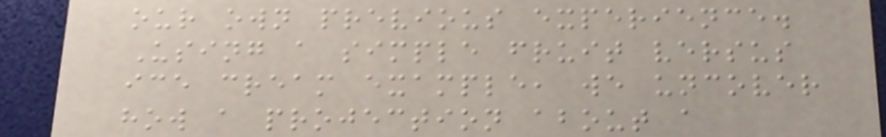our own previous experience.
Using a simple fruit versus
ice cream example, we uncover
how a projection about a
